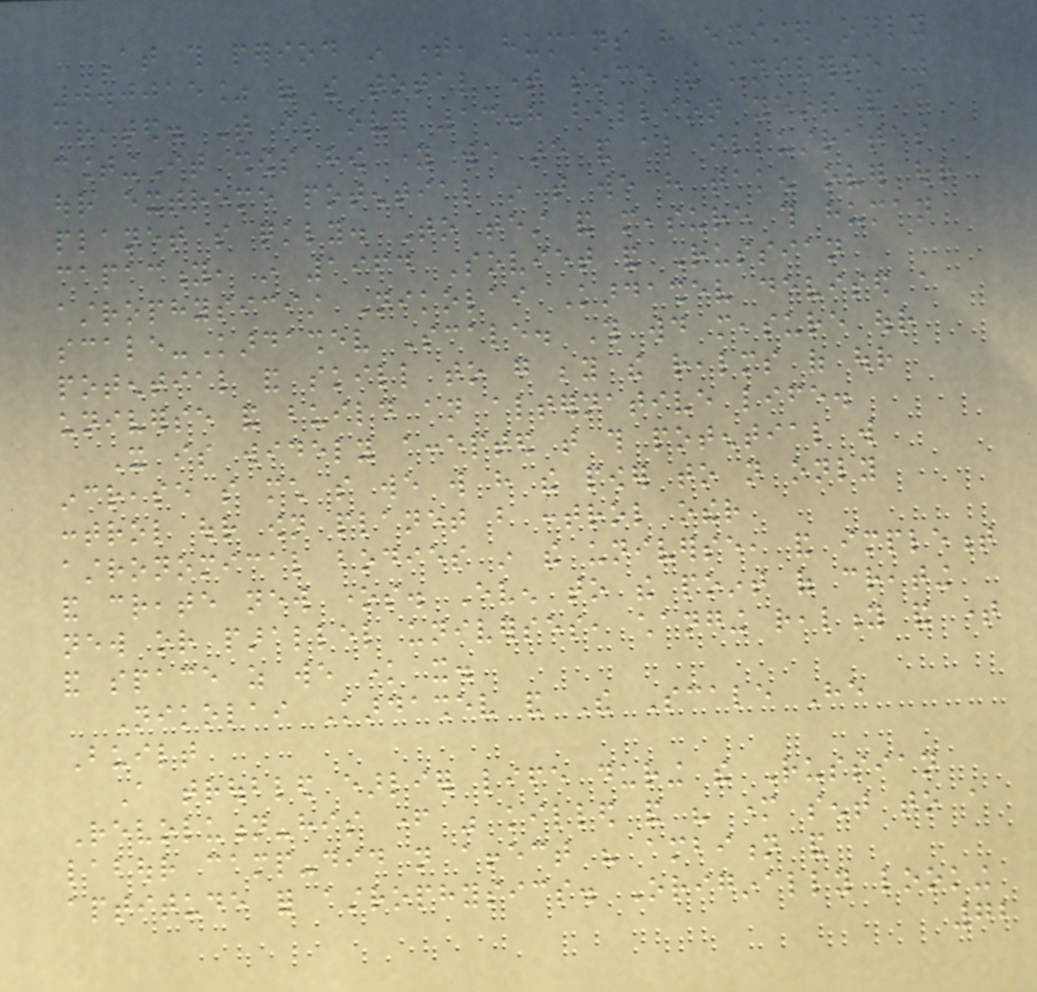At this period in time, humans have existed only
0.0015% of the total time since the universe was
created. That is over 13.8 billion years and
countingIt shows how young we are and also illustrates
our extreme potential in that we have taken over our
planet so quickly. To test and measure this human
capacity, in 1964 Soviet and Russian
astrophysicist Nikolai Kardashev devised a
scale-Kardashev Scale. This would measure our
potential and skill to go beyond the realms of our
universe and build an alternative life.
It is widely accepted that this potential will
increase so much so we will have the power to not only
control our own planet but control other
astronomical bodies in the universe, and implement
and create new ones. Even to the point of creating
new or parallel universes, changing reality and time
and space as we know it.
Nikolai Kardashev and The Scale He
Built
A troubled earlier life during the Russian
Revolution-his father was killed and his mother sent to a
labour camp-did not affect his ambition and
aptitude for astrophysics. Originally looking
72
